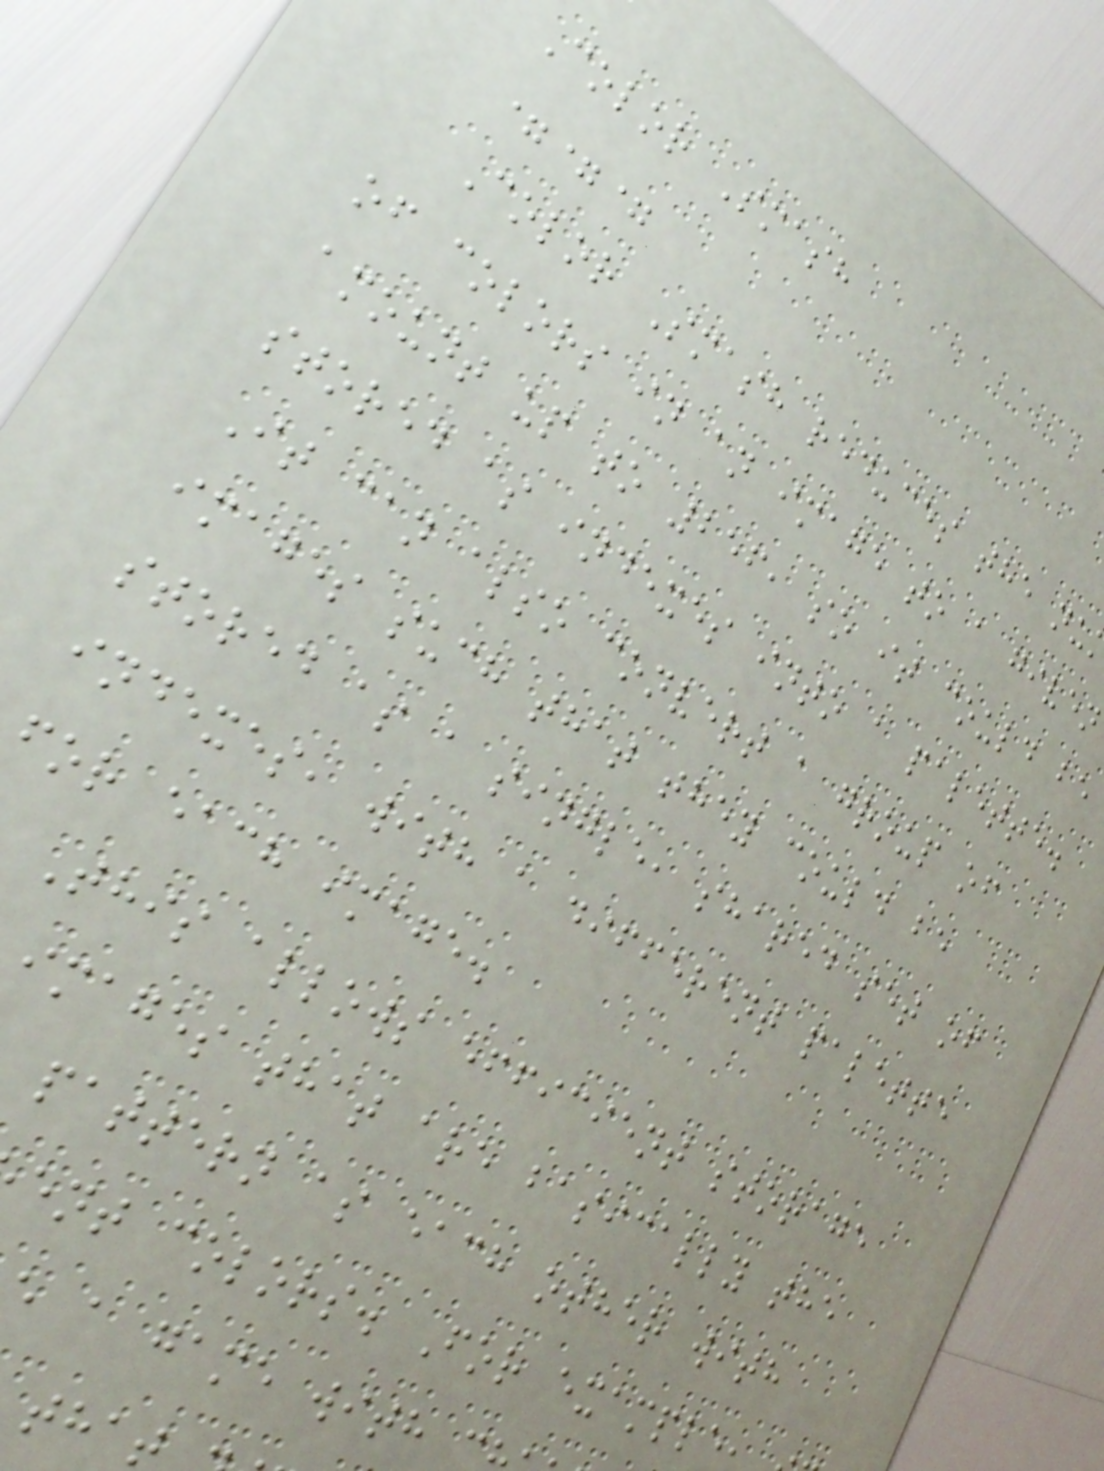Color Smash
===
Color Smash reduces the nu
of colors in an image to a given
amount up to 256, so it could be
stored as indexes into a palette.
It can also convert a group of
images such that they could be
stored as a single, shared set of
indexes, with a different palette
for each image.
This allows efficient storage
images that are basically the
pattern as each other with
ent colors. For example
a game with
